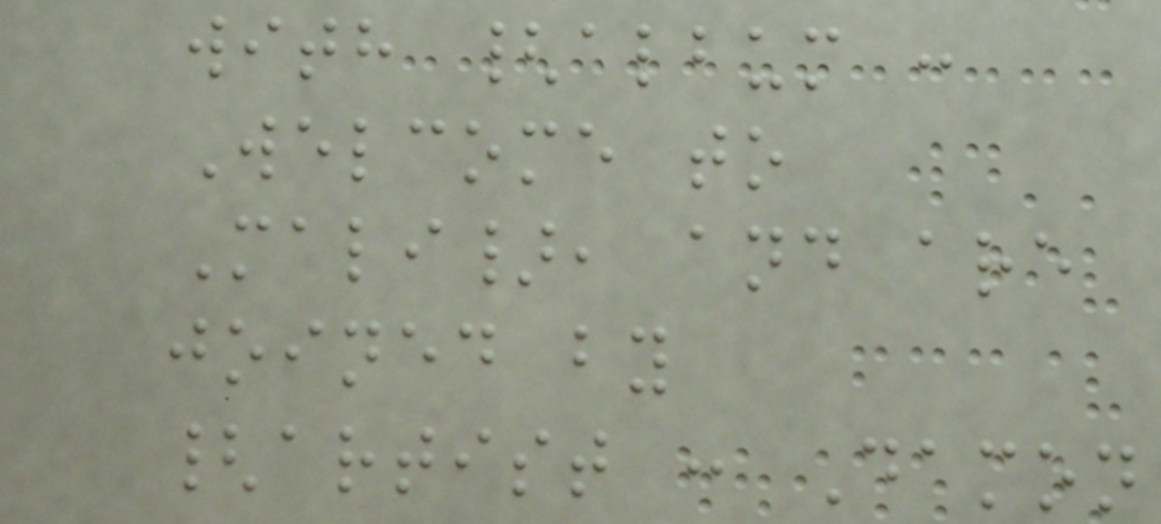with {album :
Welcome to
Mali}, and are
joined by
{artist : Damon
